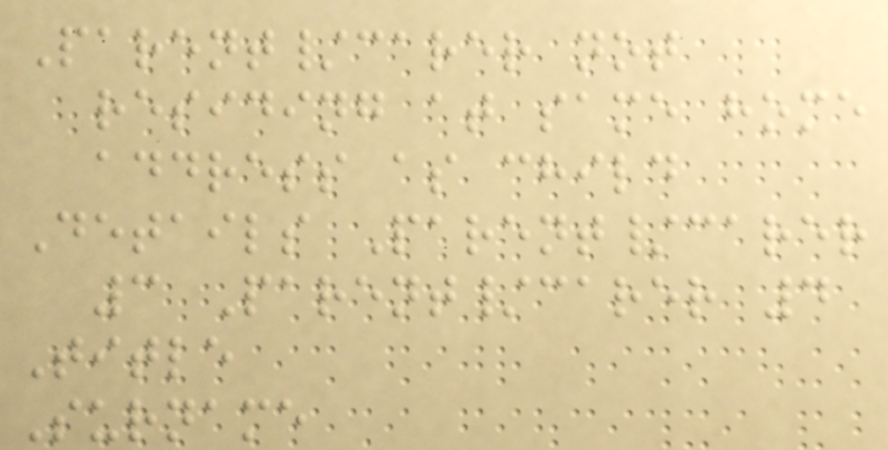Parent/carer not
residing at same home
address as child
Details Parent/carer
3 Parent/carer 4
Title
Surname
